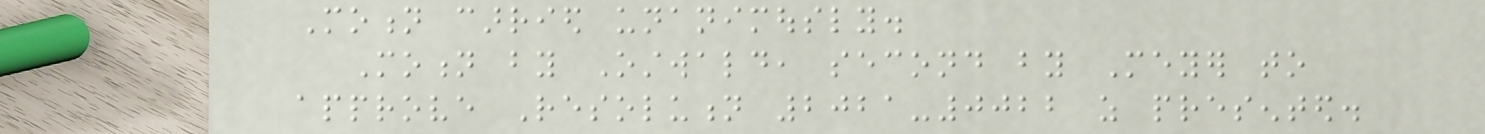Motion carried unanimously.
Motion by Ostwald, second by Meyer to
approve Resolution 2021-0022 as presented.
